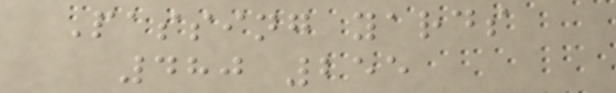Passing yards
480 255
